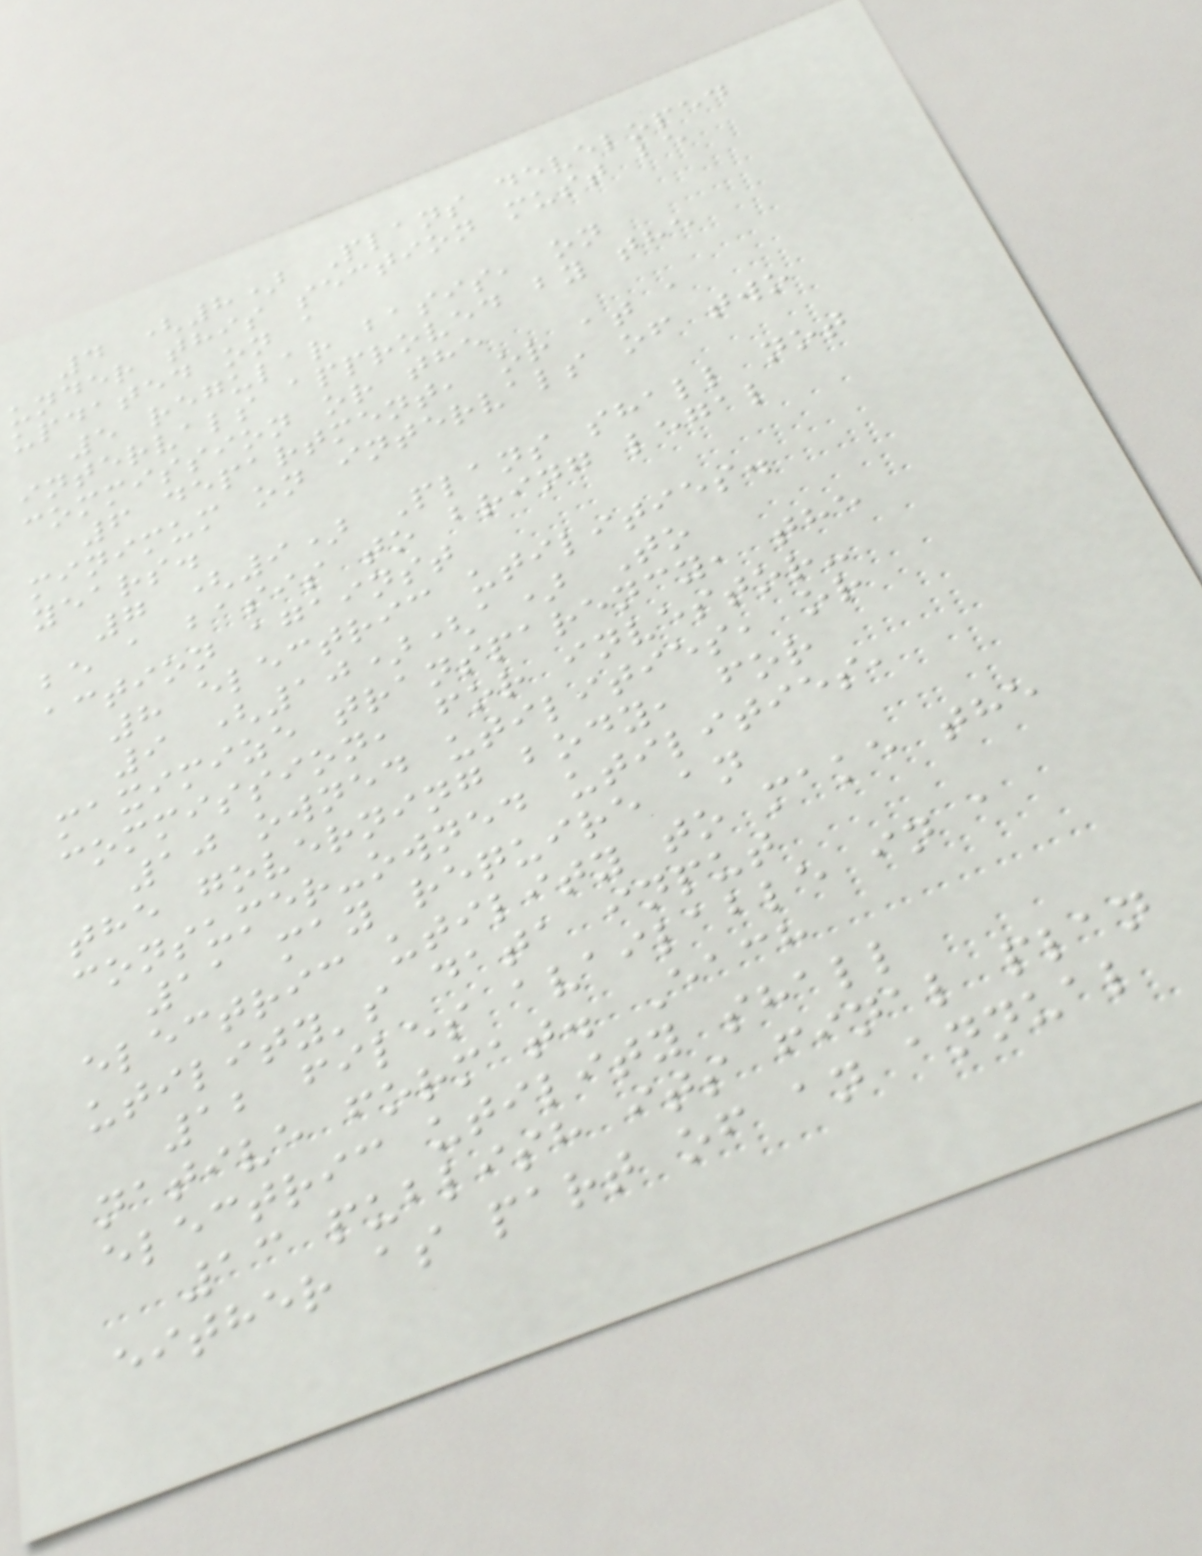4 (8) Plans developed
under this section must be
updated on a
5 regular basis, on
intervals approved by the
commission or the
6 department, or at a
minimum on intervals of two
years.
7 (9) Plans shall not
be a basis to bring legal
action against
8 electric utilities.
9 (10)(a) To
maximize transparency, the
commission, for investor-
10 owned utilities, or
the governing body, for
consumer-owned utilities,
11 may require an
electric utility to make the
utility's data input
12 files available in a
native format. Each
electric utility shall
13 publish its final plan
either as part of an annual
